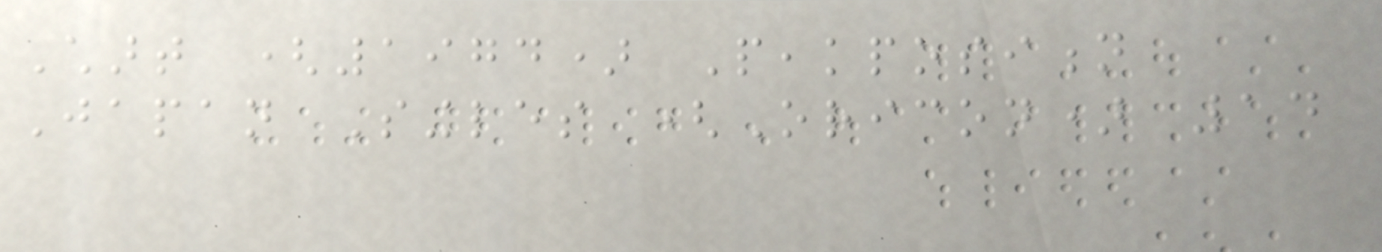Chart (1974) Peakposition
Japan Singles (Oricon) 14
